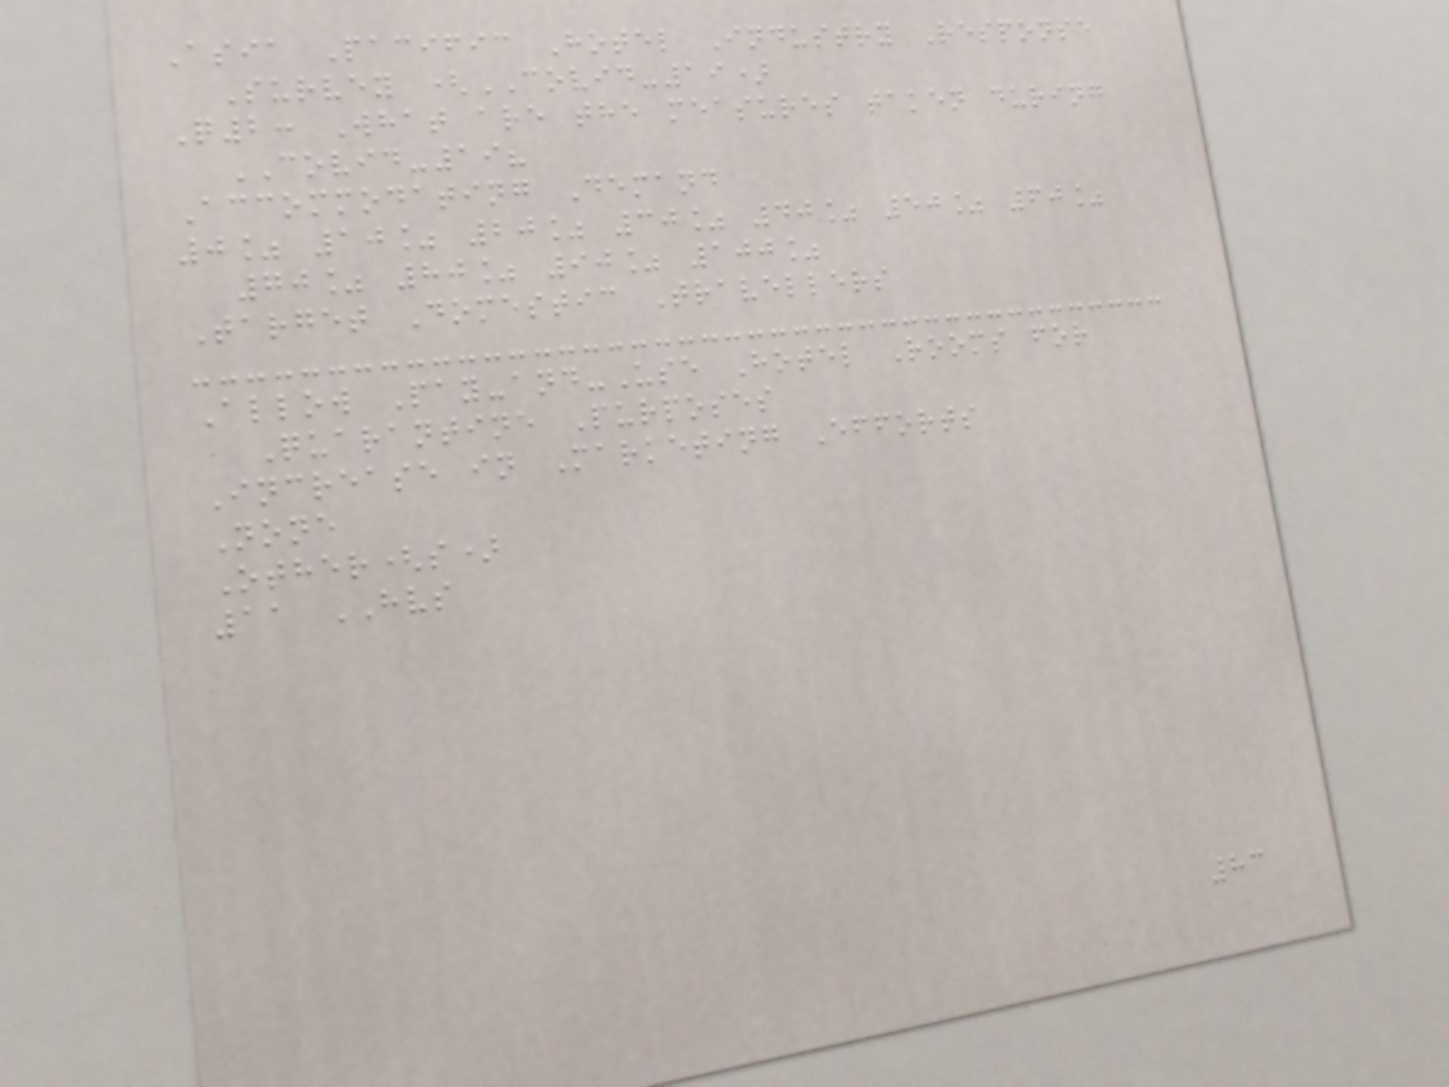Asia Pacific Hotel Industry Response
Survey (COVID-19)
Q2: What are the measures taken during
COVID-19?
Accommodating Demand
0% 10% 20% 30% 40% 50% 60%
70% 80% 90% 100%
Target Domestic Travellers
Allow Pay-and-Use Hotel Rooms for
Quarantine Purposes
Increase in Marketing Efforts
None
Other(s)
11 HVS
83
